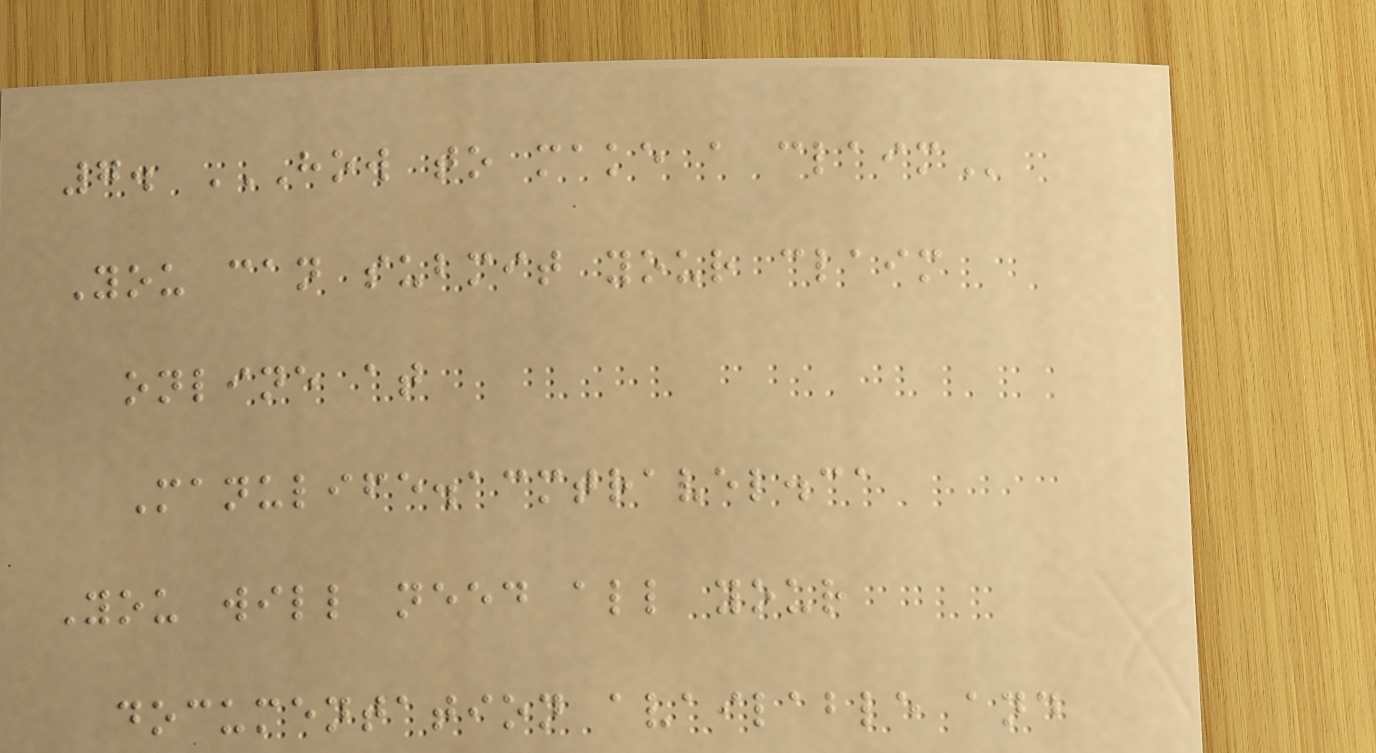7. HOW TO MAKE A CLAIM
You can submit your claim
online at
Manulife.acmtravel.ca
You will need all your
documentation available and
